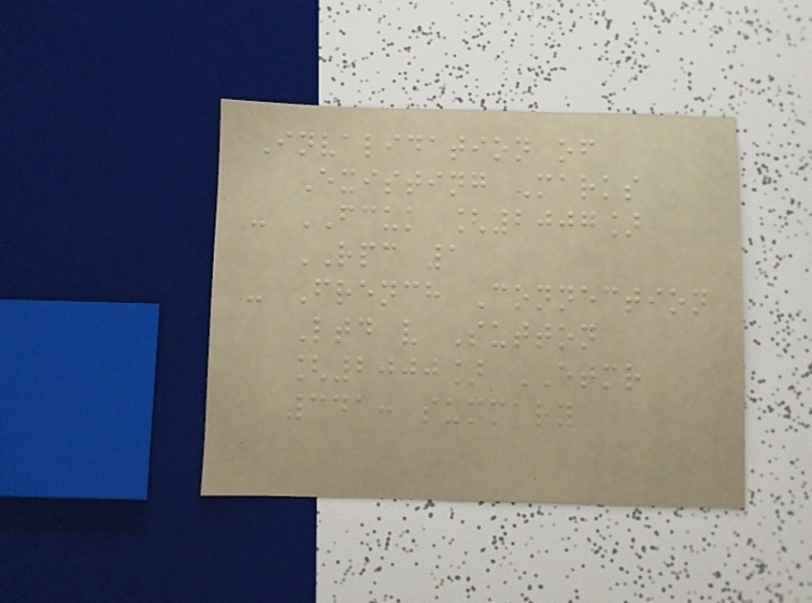Invalidation of
Existing Marks
- FCUK [2007]
RPC 1
- French Connection
Ltd v Sutton
[2000] ETMR
341: summary
